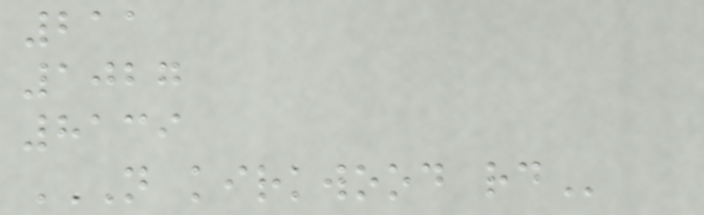211
1027
8139
N KIRKWOOD RD
